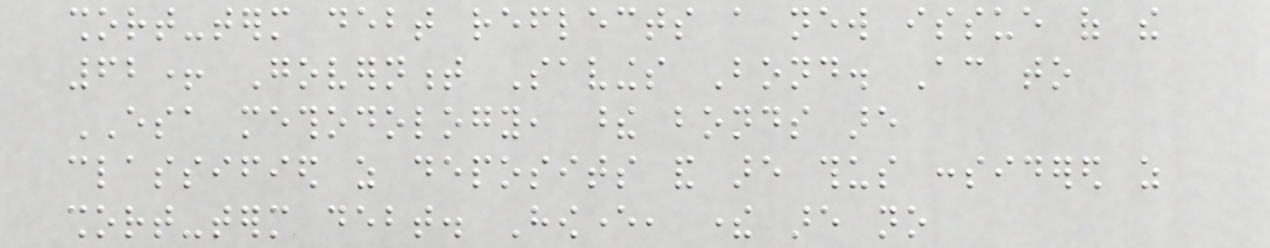short-term debt reflects a new issue of the
62+ Government Savings Bond. According to
ESA methodology, these bonds are
classified as deposits and are thus considered as
short-term debt. However, there are no
